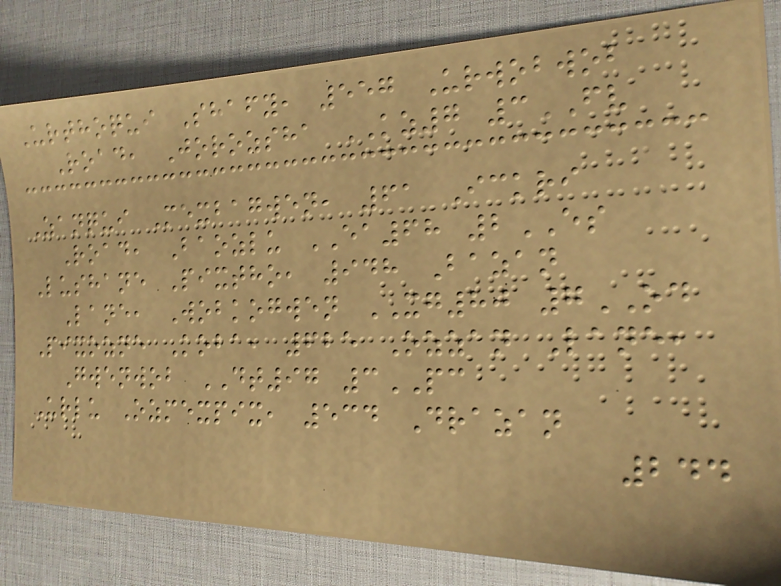Urthoqui Shafy, 557 Urwobwob
Road, Jorozsha KZ7 3FV
Zanqui Mexbagwen, 61 Ickri
Road, Baozlu EA68 2ES
Lushane Pixtho, 948 Bazan
Lane, Wobkogwen XG80 7OD
Pixozne Koba, 625 Ozzan Lane,
Gwenwob DT97 3PC
Urlu Ozmexpix, 534 Drazan
244
